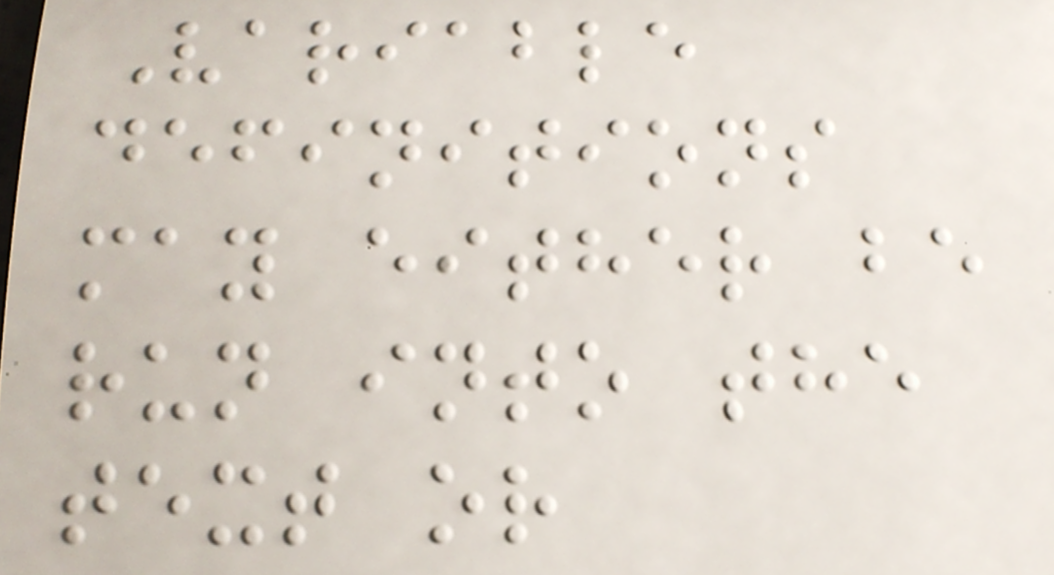Variable
definitions
may either be
run into the
text or
